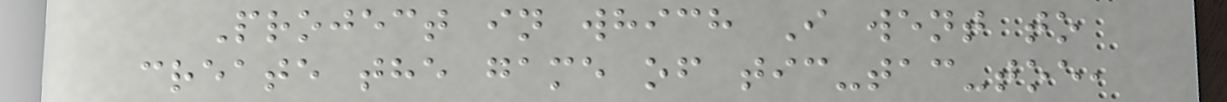Project in which I went to
create the game of tic-tac-toe,
